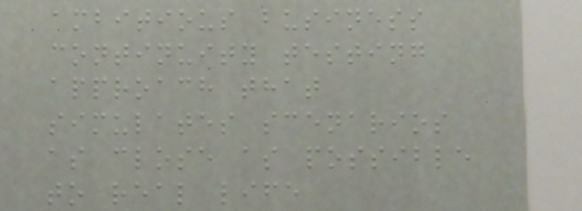ambitious business
continuity testing
approach that
simulates scenarios
as close as possible
to real life
